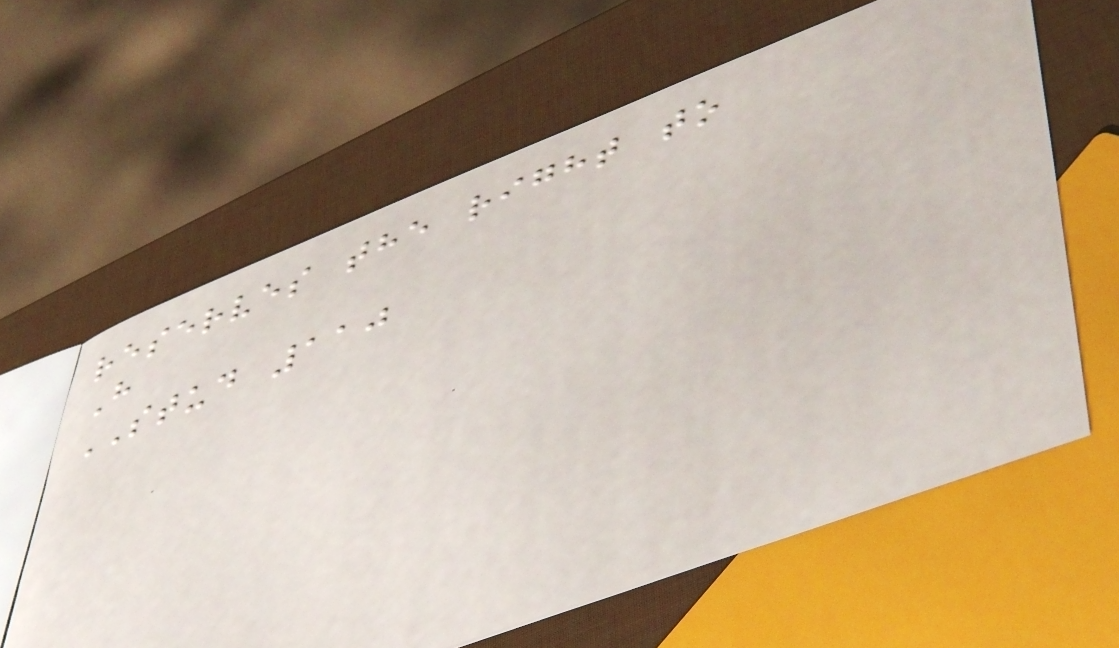reserves the right to
H
STUD 110
